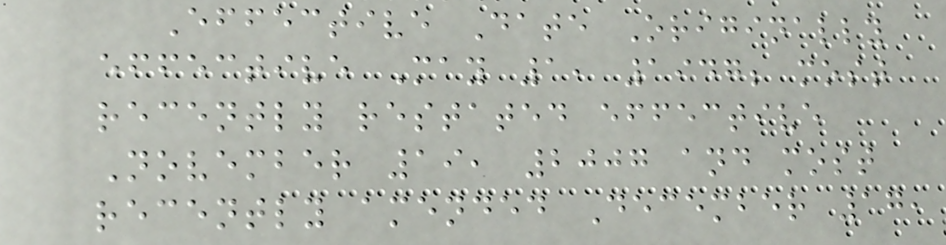Effective Date Originally
effective May 1, 1947; most
recently restated effective
November 19, 2007 and most
recently amended December 17,
